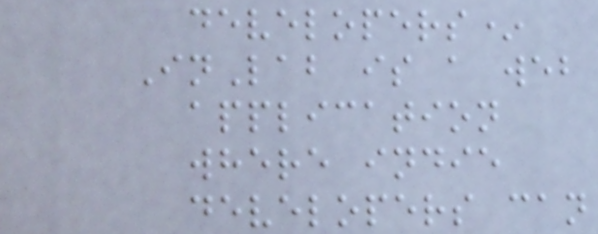developers*
InLab is a web
application
where indie
developers can
